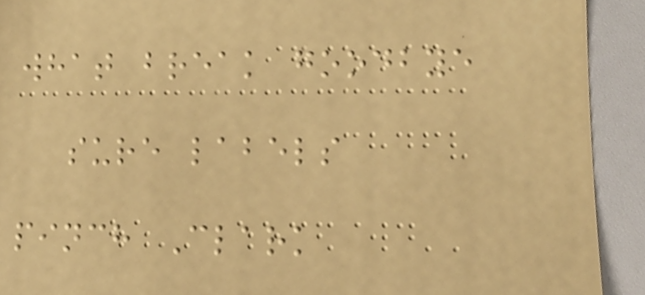what break goodbye
sure labels
pinch Clark
